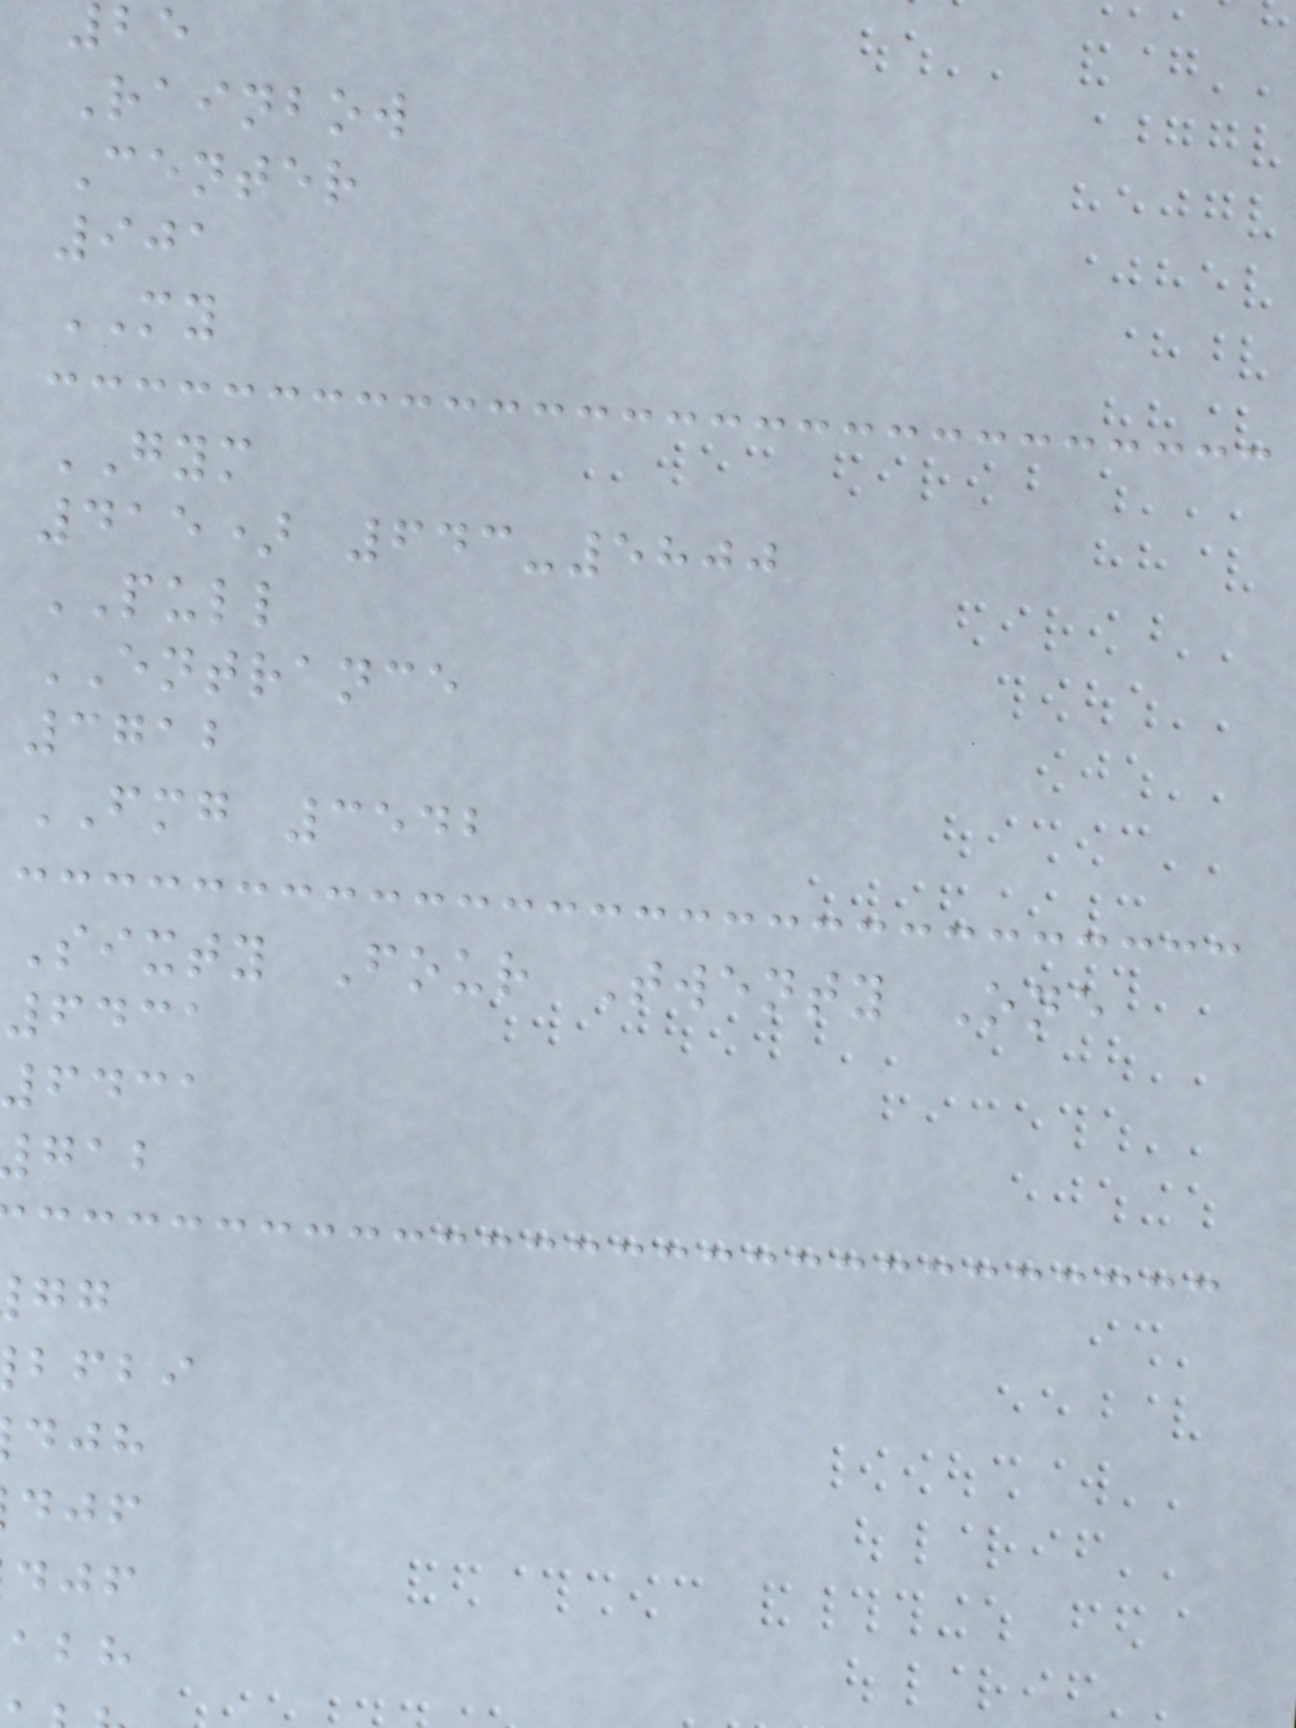25
Rainbow
Center
901
MY
GYM
415) 643-5800
PULL
ENTRANCE
3712
FMG 3542
Sixty Four Twenty One
6431
6431
bfbi
